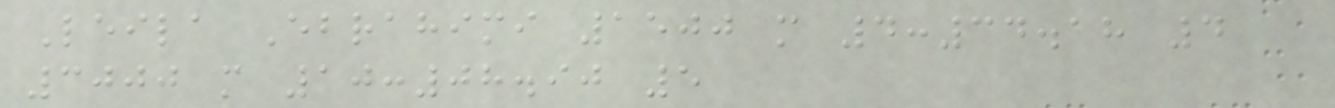Leila Ebrahimi 1500 m 4:34.18 4
3000 m 10:08.90 5
